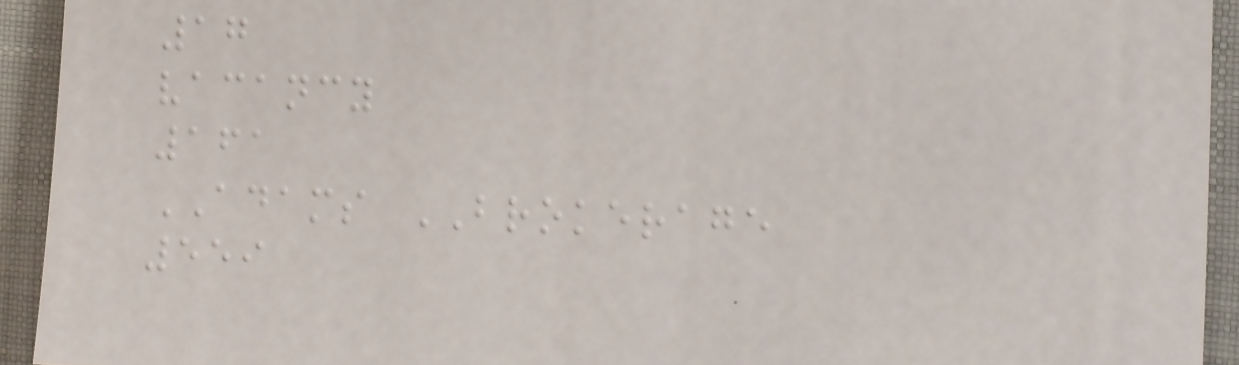17
vacancy
161
ADAMS BROKERAGE
559
